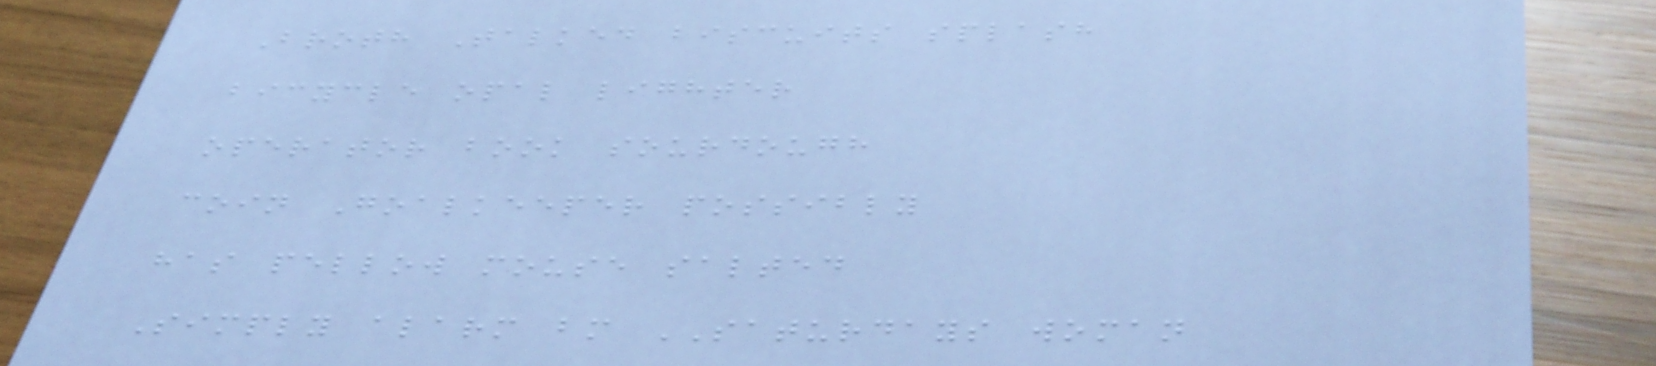Broth Talked biscuits splash
bicycle opal lighter
operator book sourdough
coin Goalkeeper possibly
has pellow mouse salted
Simply alarm bm SATURDAYS woman
